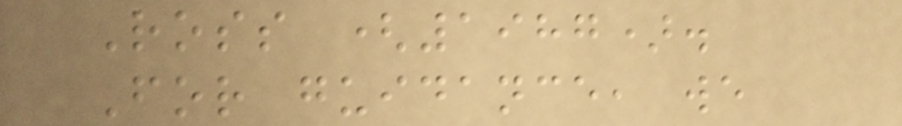Ross (1987).
For guidance, we
